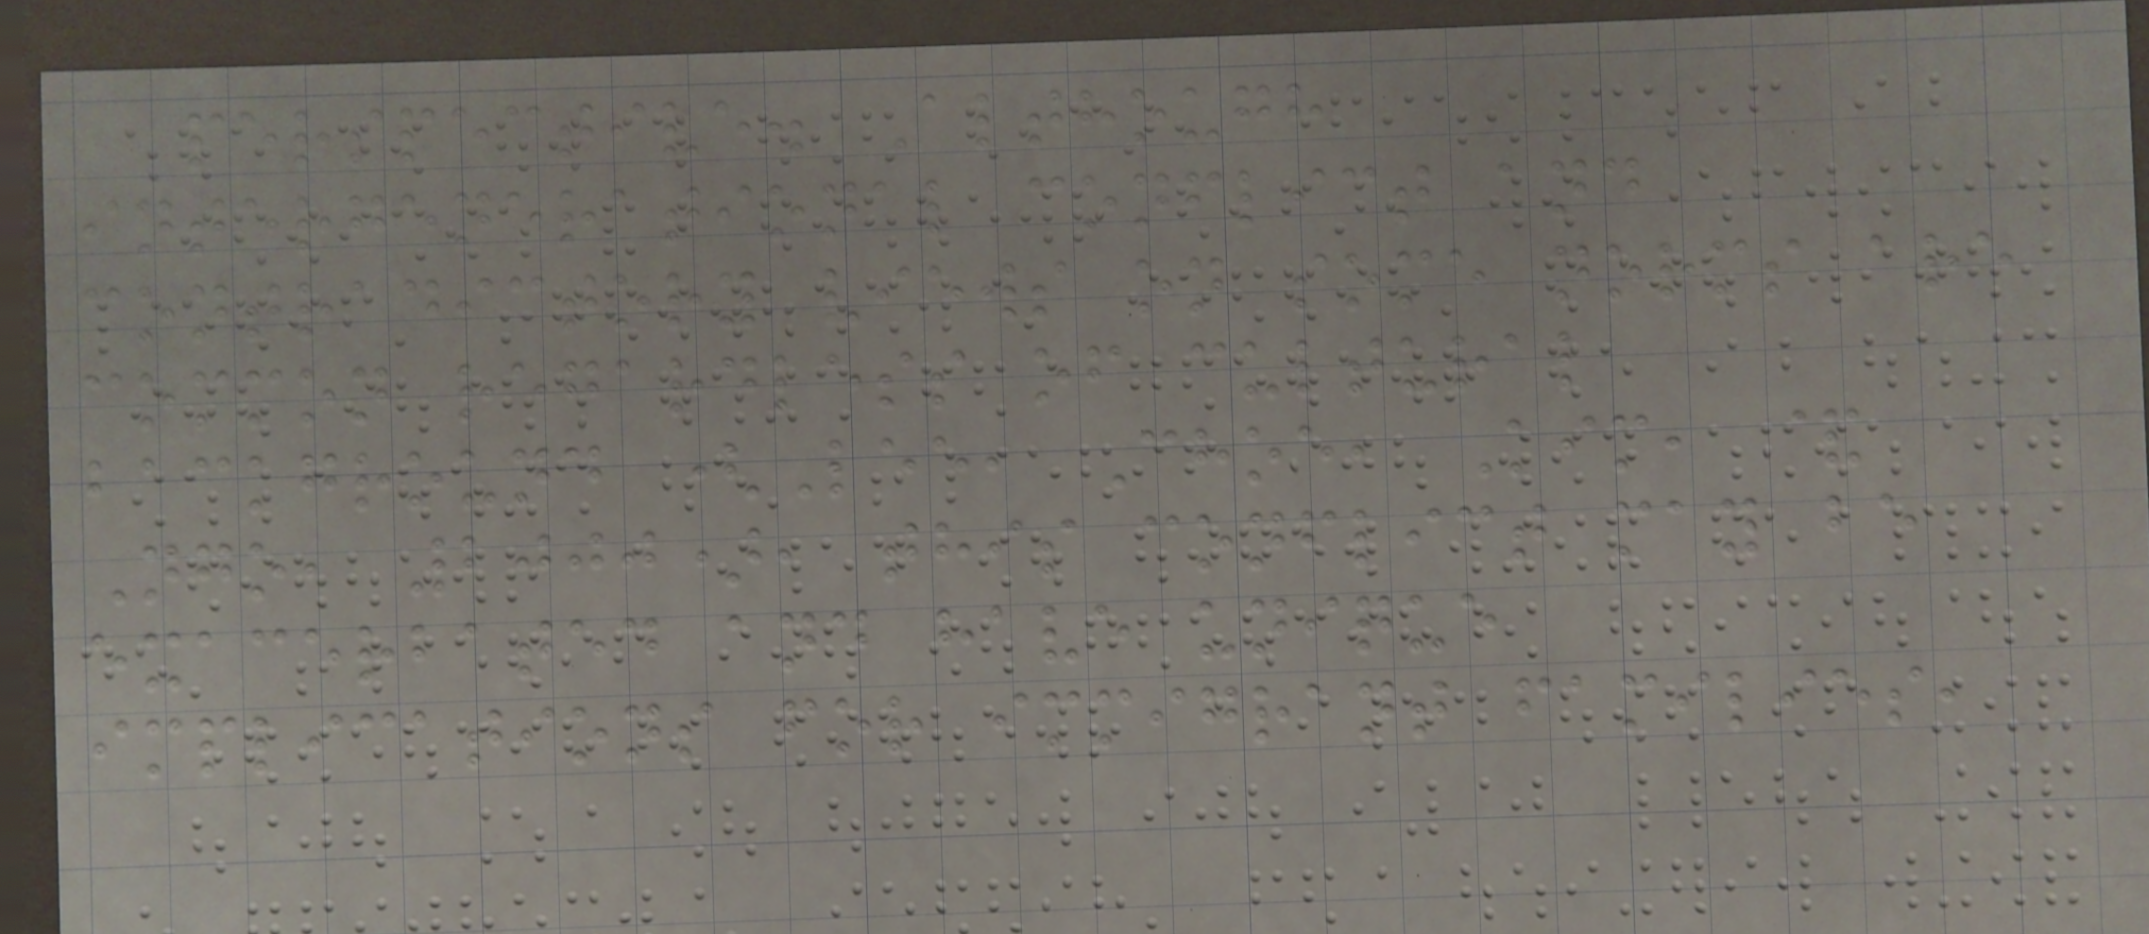perspective. Although
intergenerational conflict and
contradictory views on some norms are
common regardless of cultural
background (Lee, Choe, Kim, &
Ngo, 2000), this conflict may be
exacerbated and have unique
implications for immigrant families,
